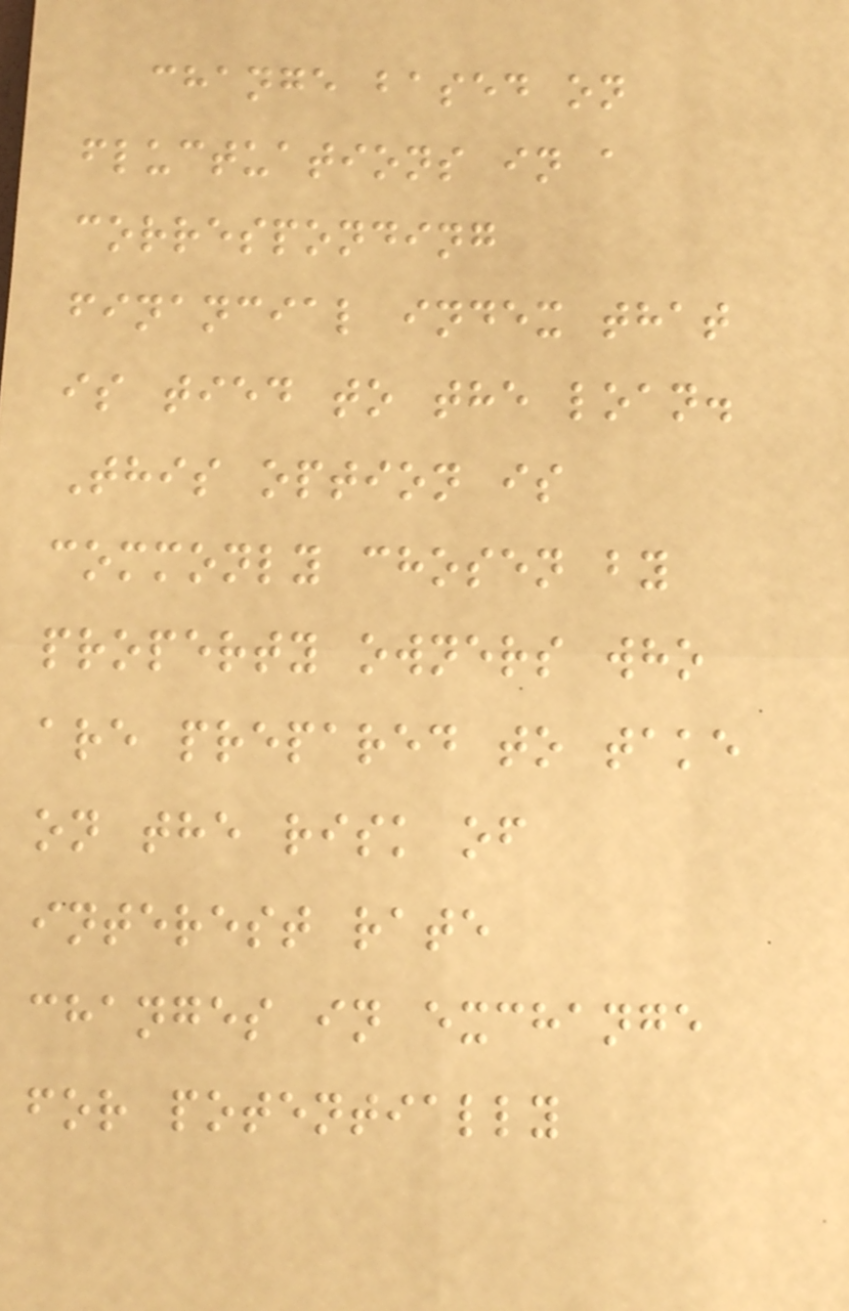change based on
fluctuations in a
corresponding
financial index that
is tied to the loan.
This option is
commonly chosen by
property owners who
are prepared to take
on the risk of
interest rate
changes in exchange
for potentially
